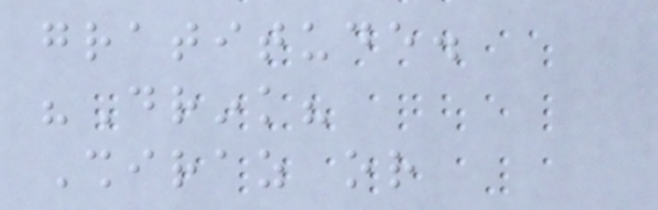gratitude.
"Drink?
Shiraz or
